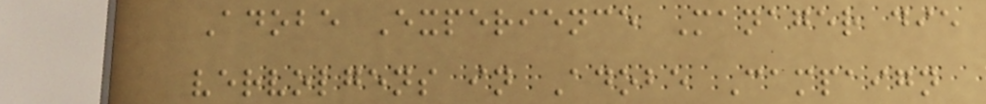Adobe Experience Manager die
vervolgens in Adobe Campaign
